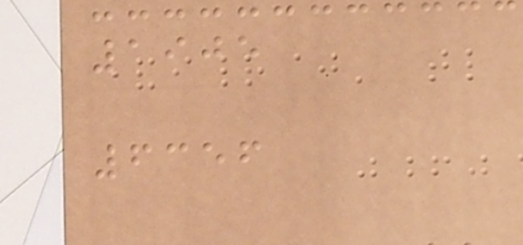1905
6356
